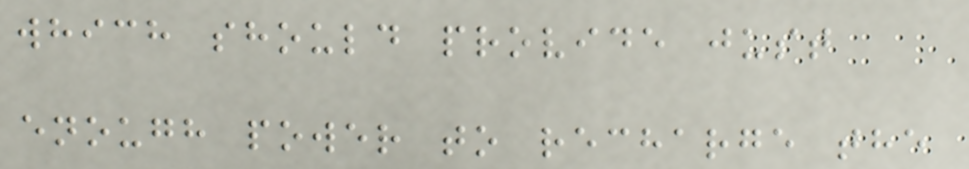which should provide just
enough power to recharge the
